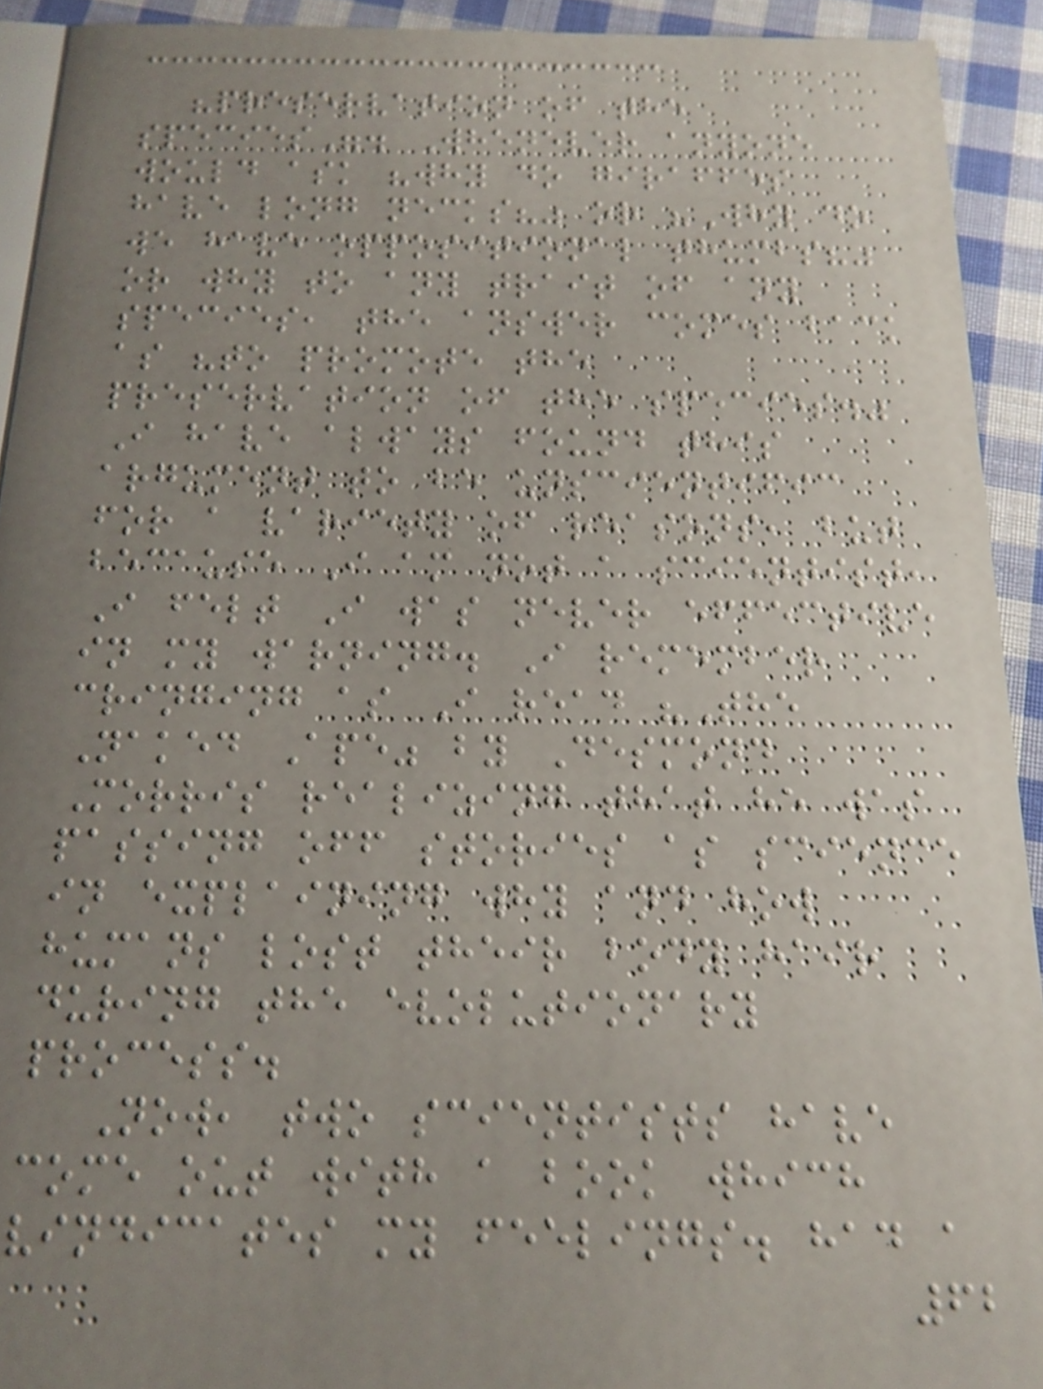"preservation of the
species". Whenever anyone
would ask "why do giraffes
have long necks?" or "Why do
we have oppositional thumbs?"
or why to any trait of any
species, the answer comes back
as "to promote the
preservation of the species."
I have always found this
argument to be unscientific
for a variety of reasons, but
because I am not a scientist,
I felt I was never effective
in my warning. I remember
cringing as I read "The
Naked Ape" by Desmond
Morris realizing that he was
passing off stories as science
in explaining why and how
humans lost their body hair
during the evolutionary
process.
Now, two scientists have
come out with a book which
vindicates my feelings. had a
62
